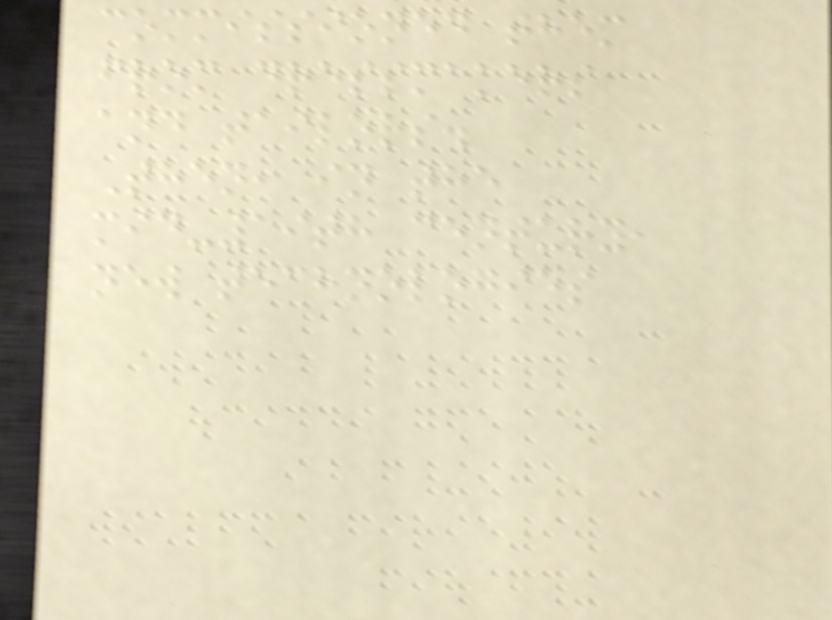commissioned them
from dressmakers
and tailors.
Then, in the
mid-19th century,
new technologies
